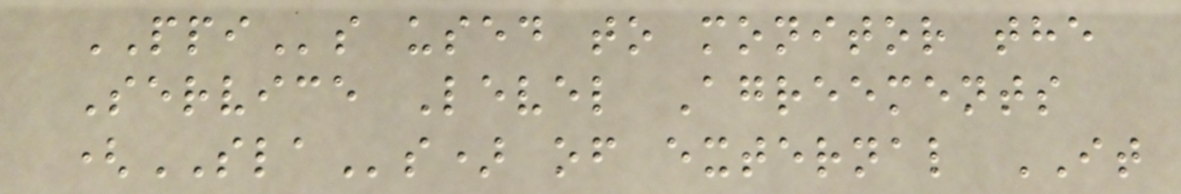PPIs used to monitor the
Service Level Agreements
(SLAs) of external IT
